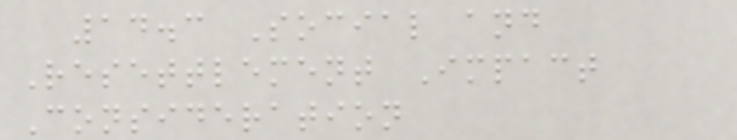14.3 Social and
Resettlement Impact
Consideration
